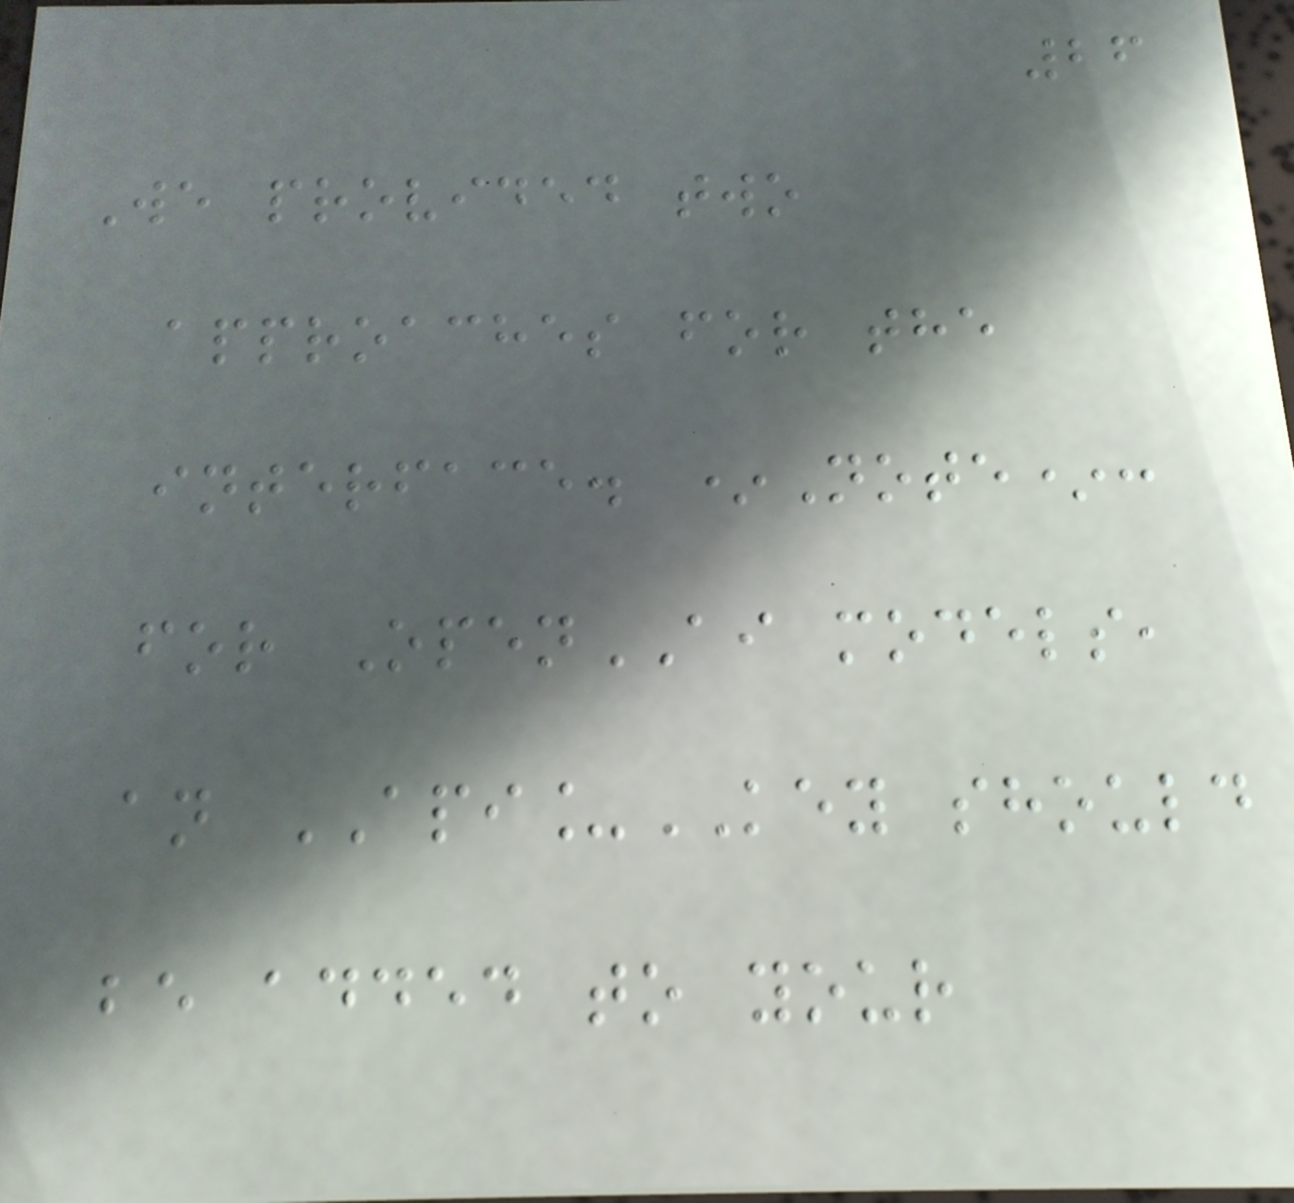26
We provided two
approaches for the
interface. *Note*:
for OpenAI models,
an API_KEY should
be added to your
